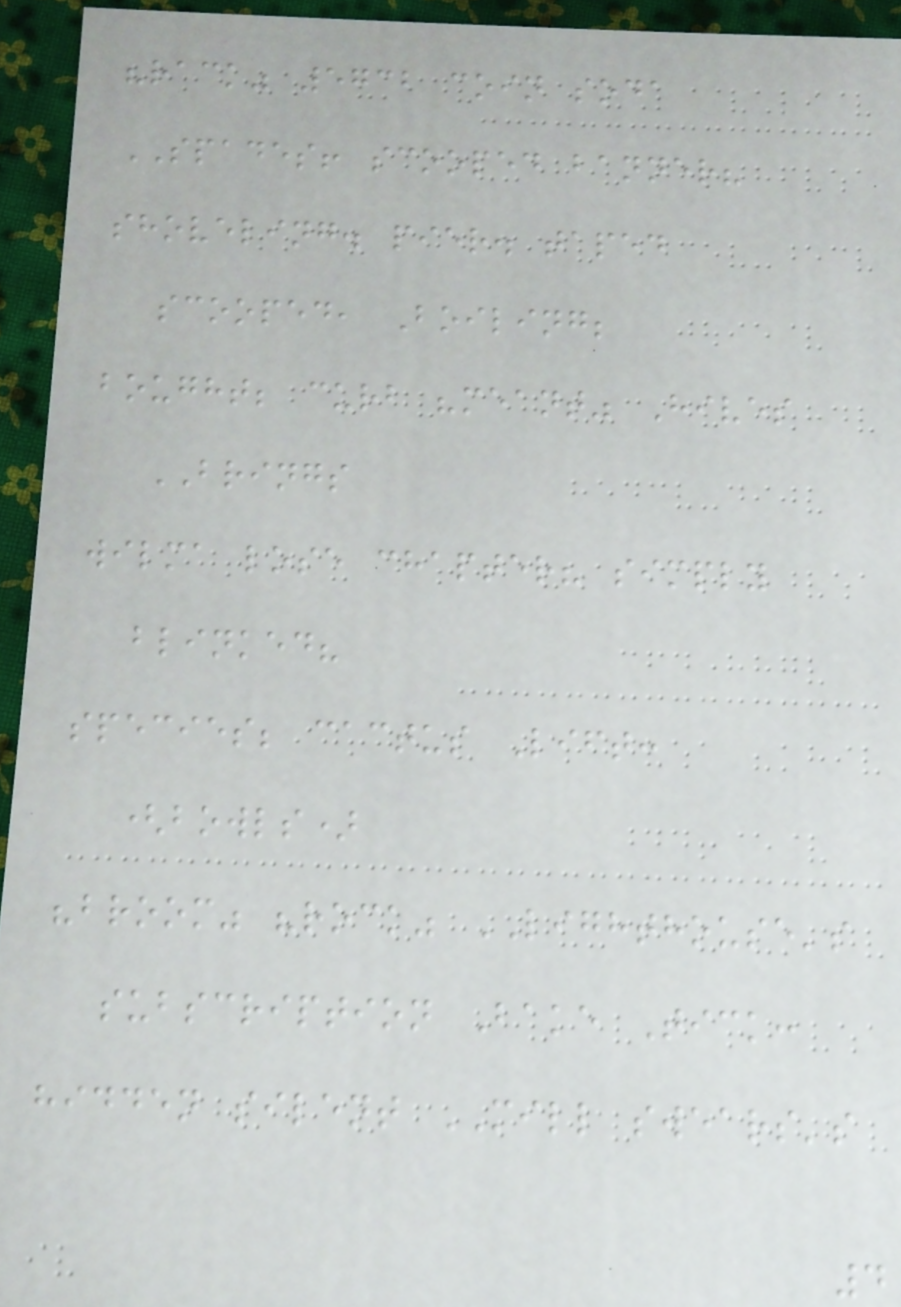"rack" 5732 coin soda
SPADES! scooped banner?
shoveling. pier. taped
scooped, Boiling;
bought; curb "meant" Hives
BRINGS
wilma lose chapter? simply
blinked?
species; cactus Lift:
(bowls)
"broom" "rock" LIGHTHOUSE's
subscription Bake Tick:
hidden silent MILL swears's
4
